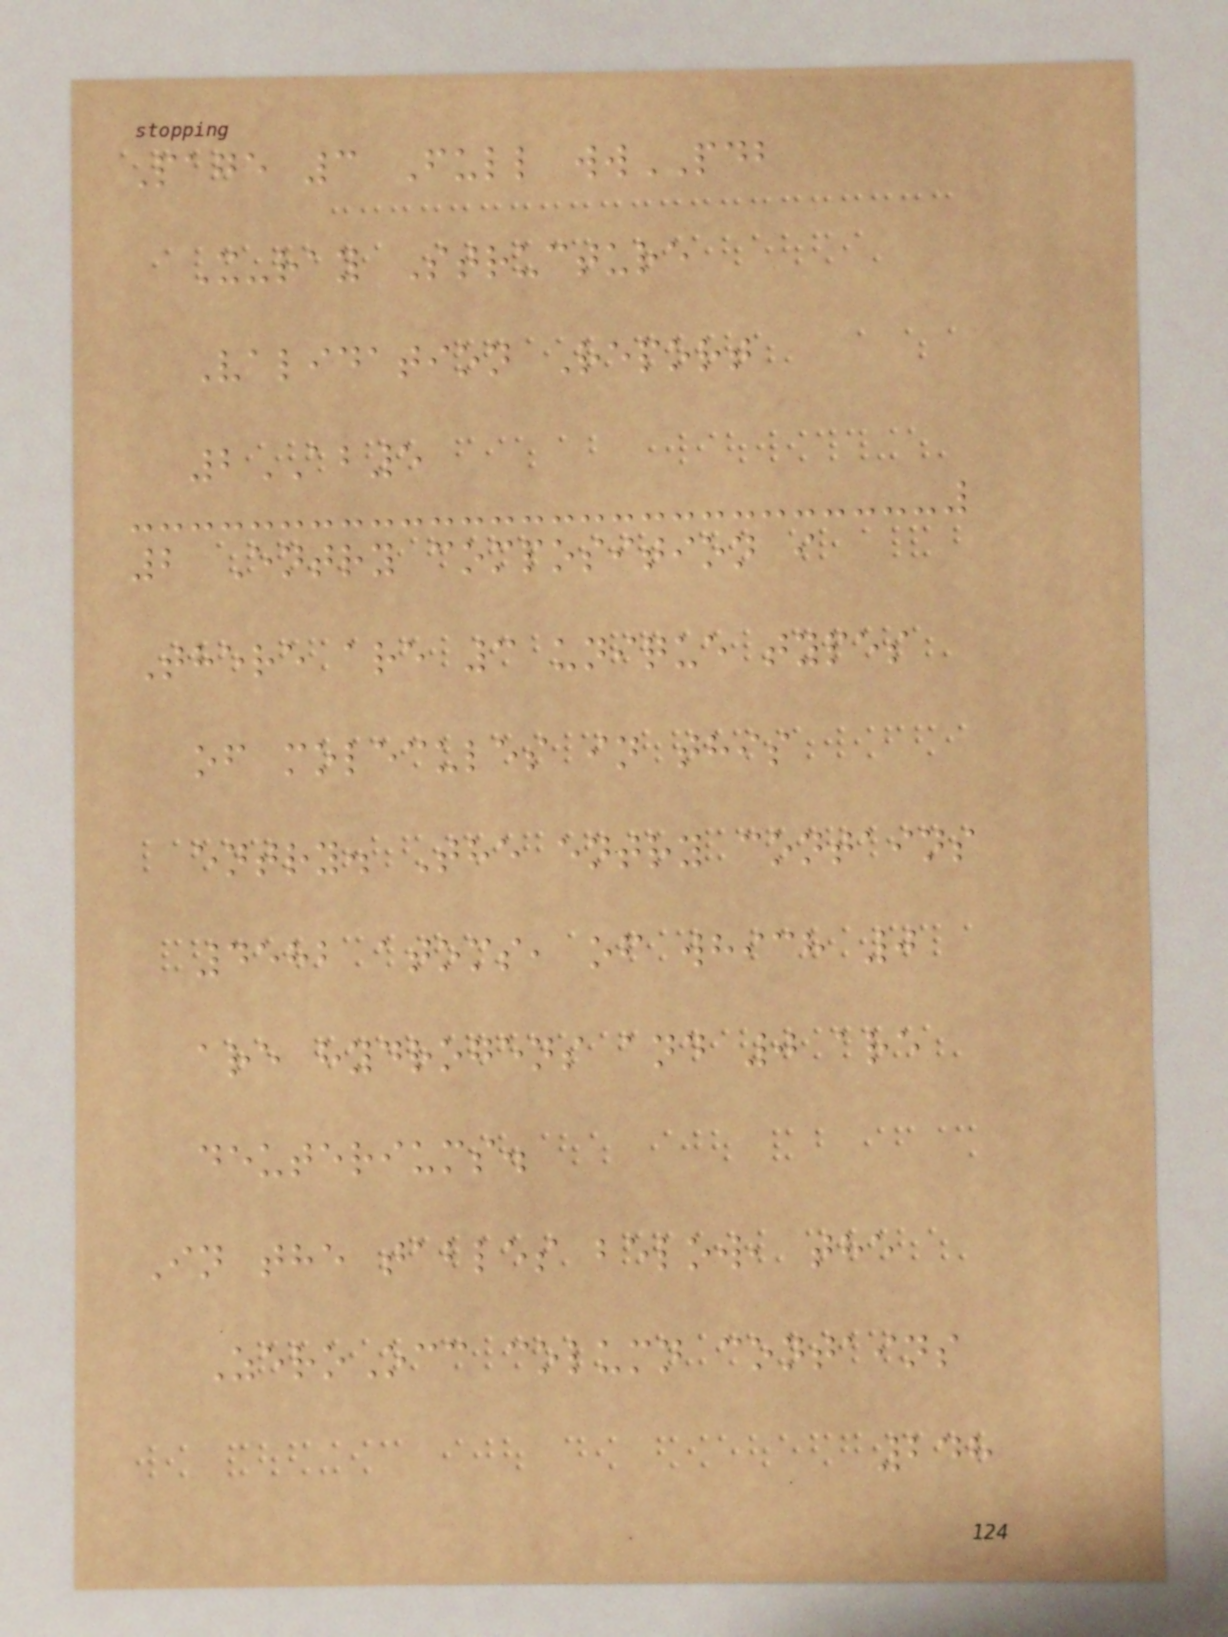Page 3 Full wwPDB
X-ray Structure
Validation Report
2AB5
2 Entry composition i
There are 3 unique types
of molecules in this
entry. The entry contains
4582 atoms, of which 0
are hydrogens and 0 are
deuteriums.
In the tables below, the
ZeroOcc column contains
248
